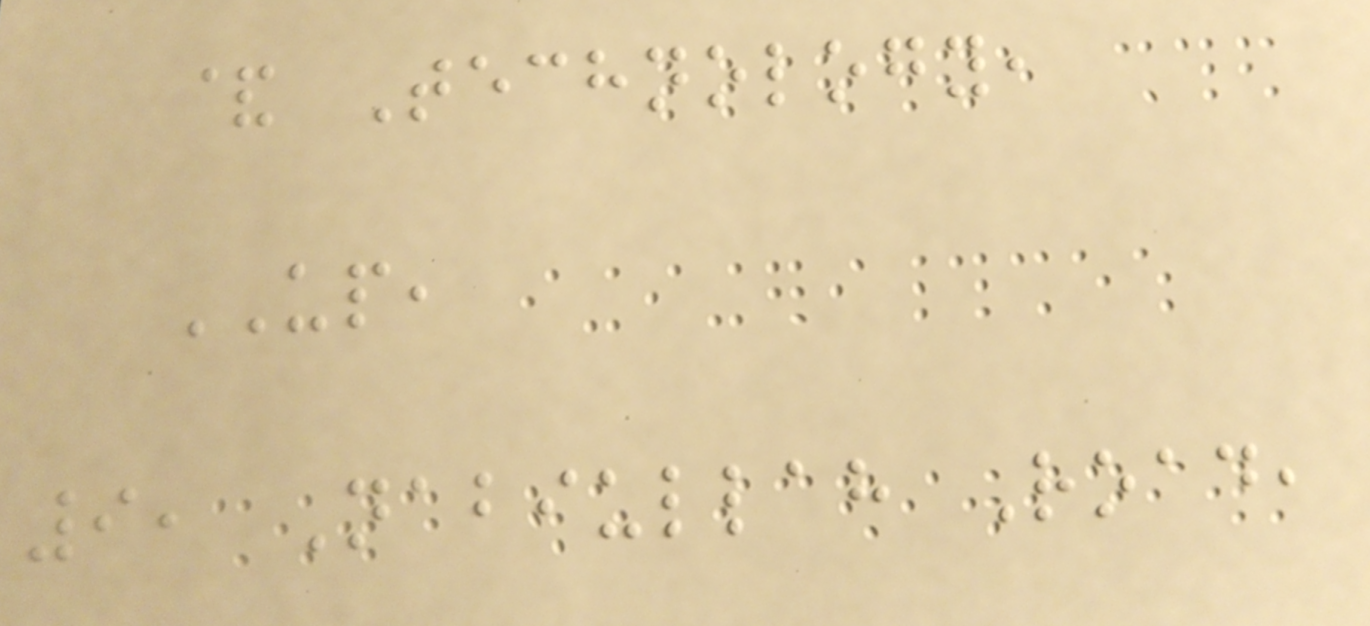& Technology,
UP,
9, Nabiullah Road,
